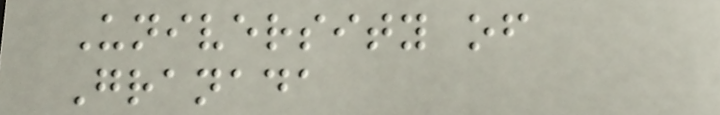University of
Granada
